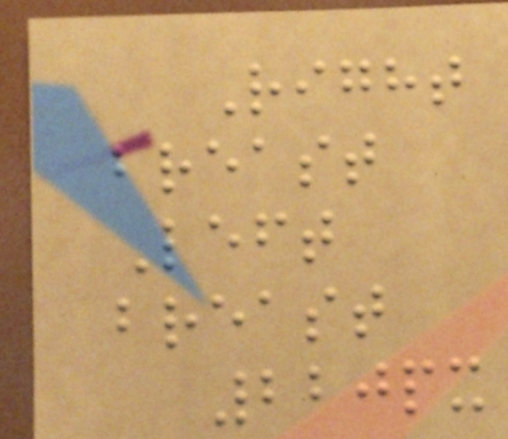Right
breast
Left
breast
220px
